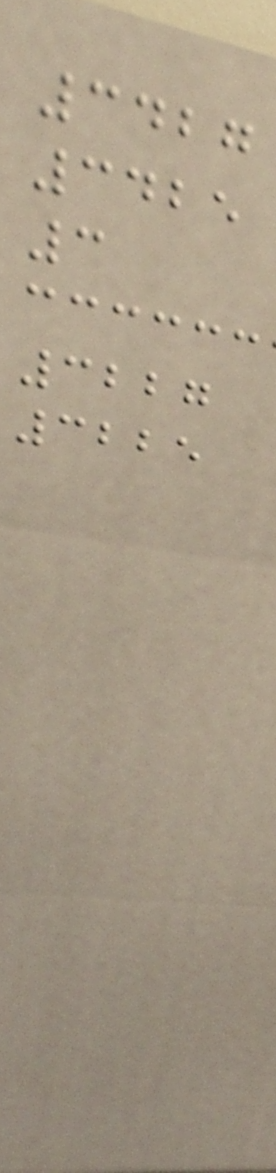3427
3425
3
3227
3225
